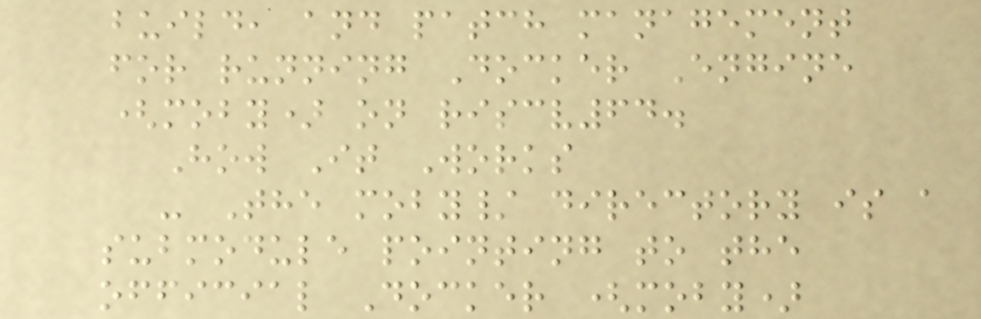build, and patch management
for running Docker Engine
(moby) on riscv64.
How It Works
- The moby/ directory is a
submodule pointing to the
official Docker (moby)
